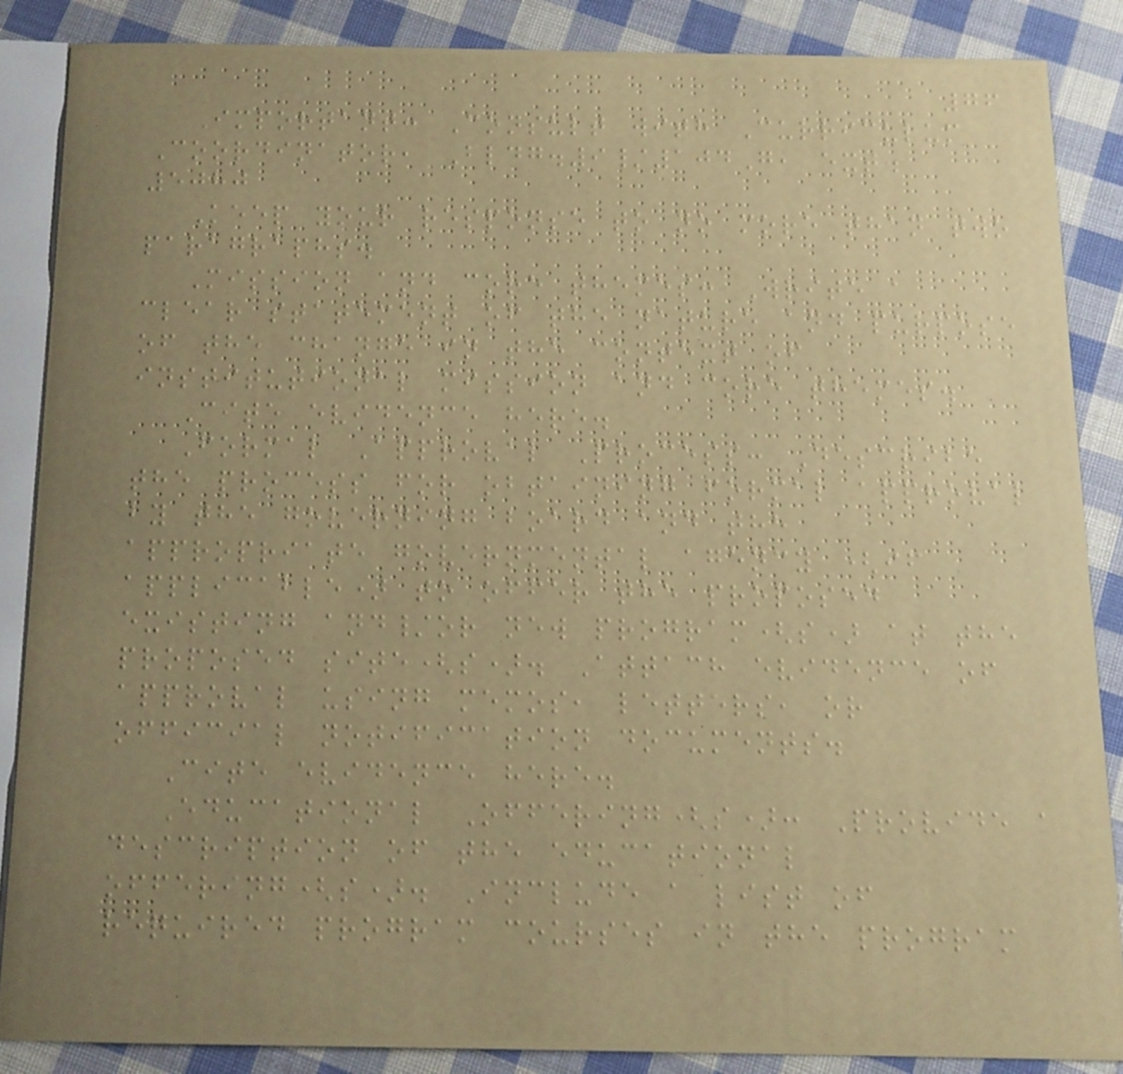76
Important: Consult with Curriculum
Coordinator, Bldg.9/104G, ext.
5080
Keep your response to no more than two
paragraphs.
Mission and core themes: Write a
clear statement of the nature and purpose
of the change in the context of
institutional mission and core themes.
Cite evidence here.
Formal Approval Process: Describe
the process for obtaining formal approval
by the governing board and the
appropriate governmental agency (if
applicable) to offer the proposed
existing and/or new program(s) at the
proposed site(s). Attach evidence of
approval using memos, letters, or
official notification documents.
Cite evidence here.
Educational Offering(s): Provide a
description of the educational
offering(s). Include a list of
required program courses in the program
